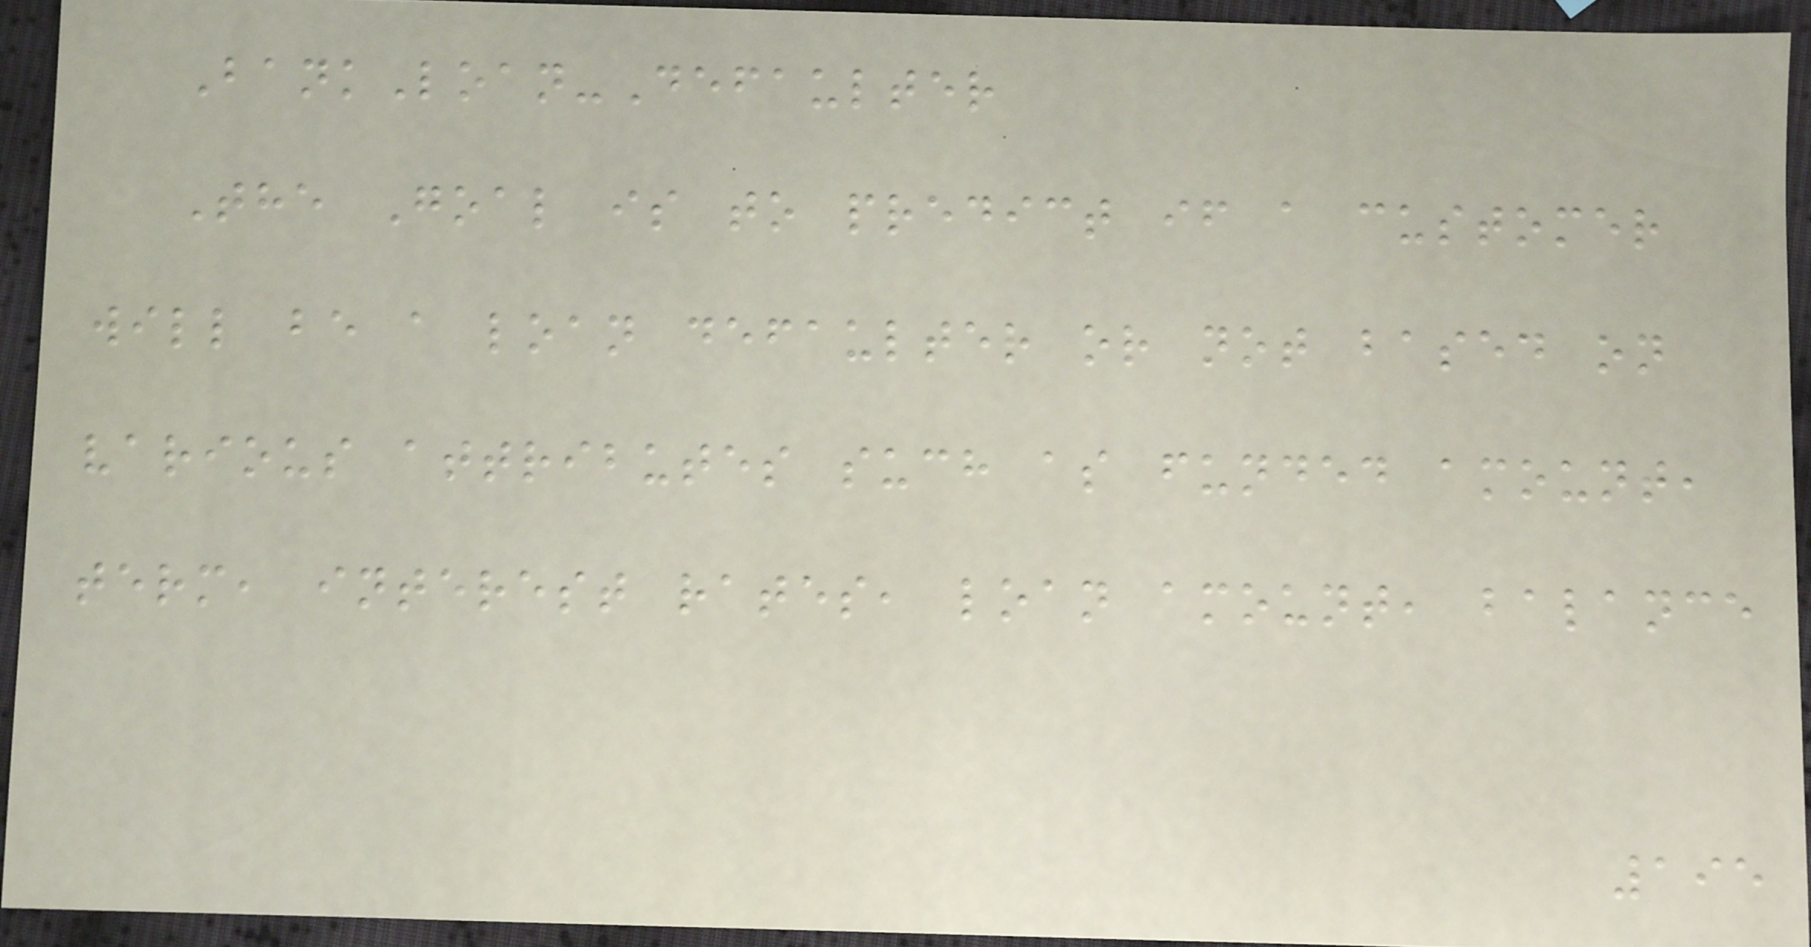BankLoan-Defaulter
The Goal is to predict if a customer
will be a loan defaulter or not based on
various attributes such as funded amount,
term, interest rates, loan amount, balance
195
